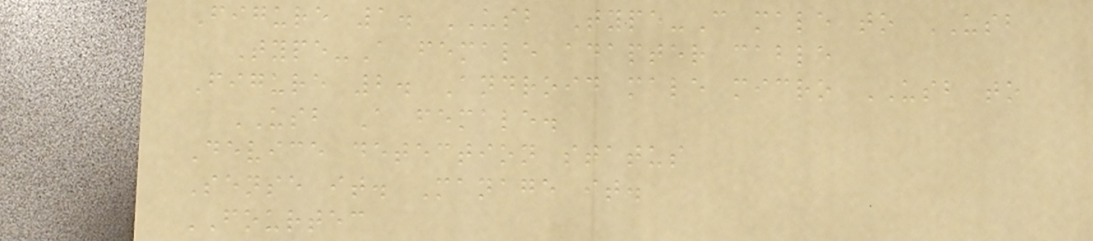Figure 1. USB Type-C male to USB
Type-A female adapter cable
Figure 2. Android male micro USB to
USB A female.
Device detection status
Sense it. Manage it.
FOURTEC
